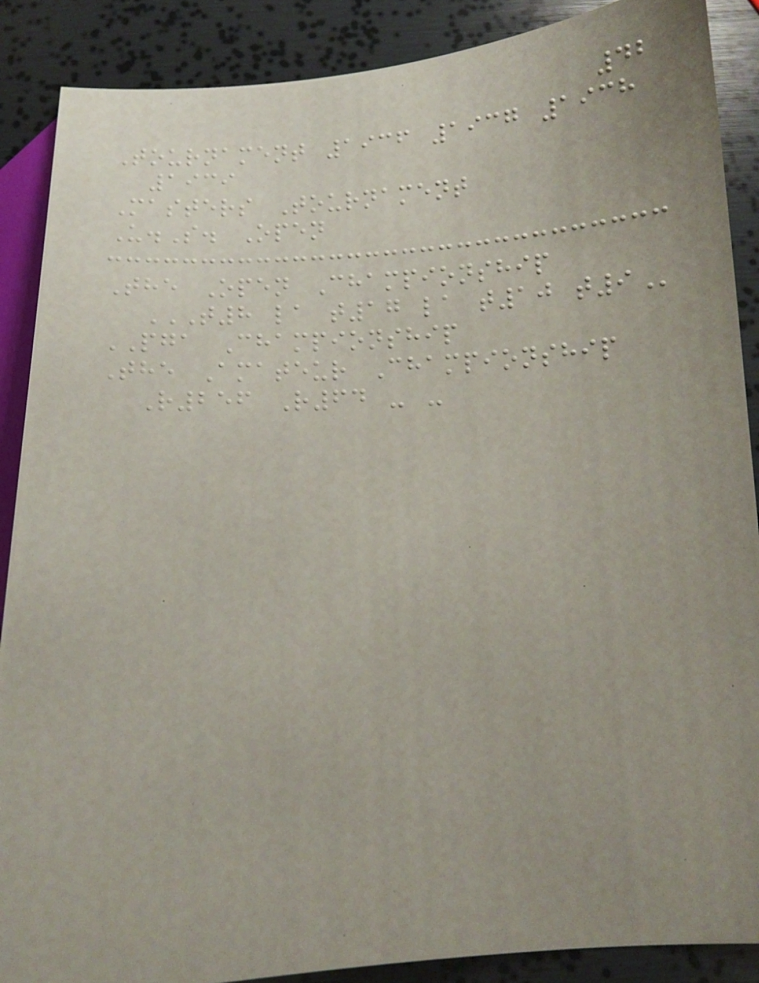42
Tournament 1936 1937 1938
1939
Masters Tournament
U.S. Open
The Open Championship
T8 LA T17 LA T10 T9
PGA Championship
The Amateur Championship
R256 R64 - -
